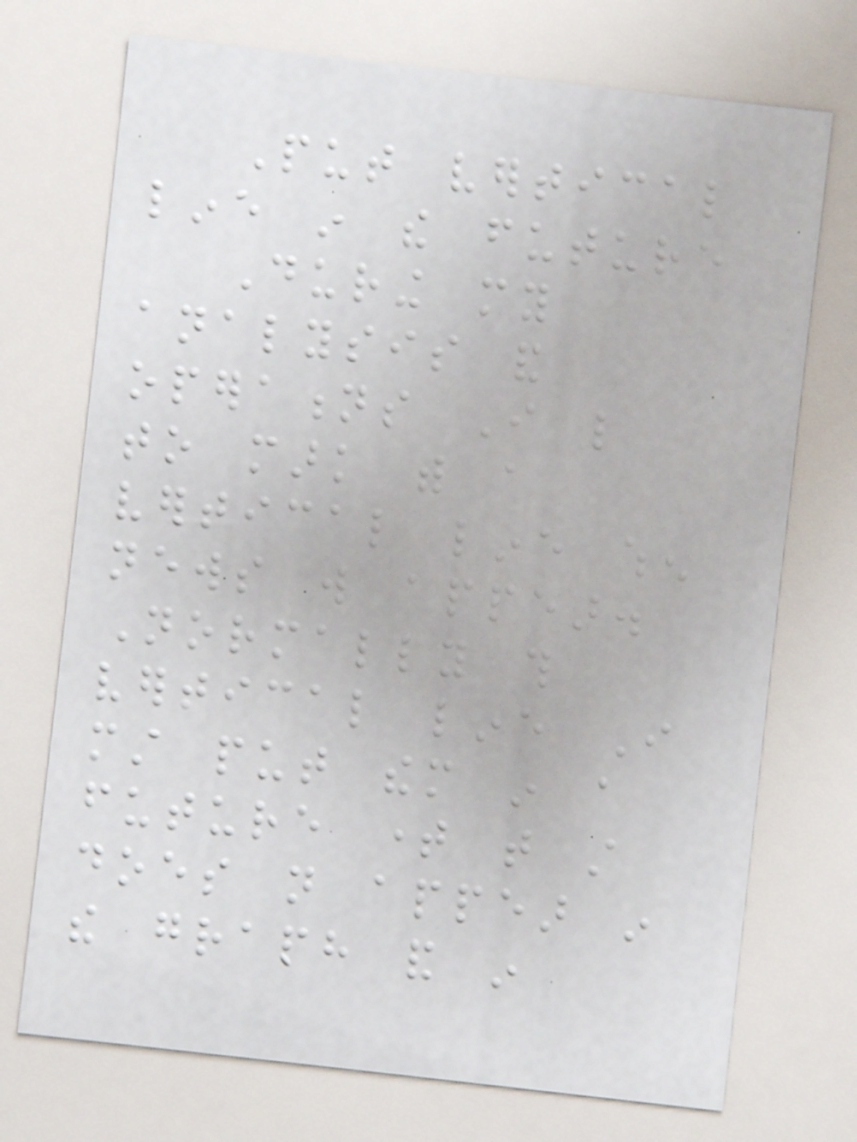Put vertical
line in the future
During my
analysis and
operations I like
to mark with a
vertical line when
news will appear.
Normally this
vertical line I
must put them in a
future time that still
does not appear in
the graph and in
